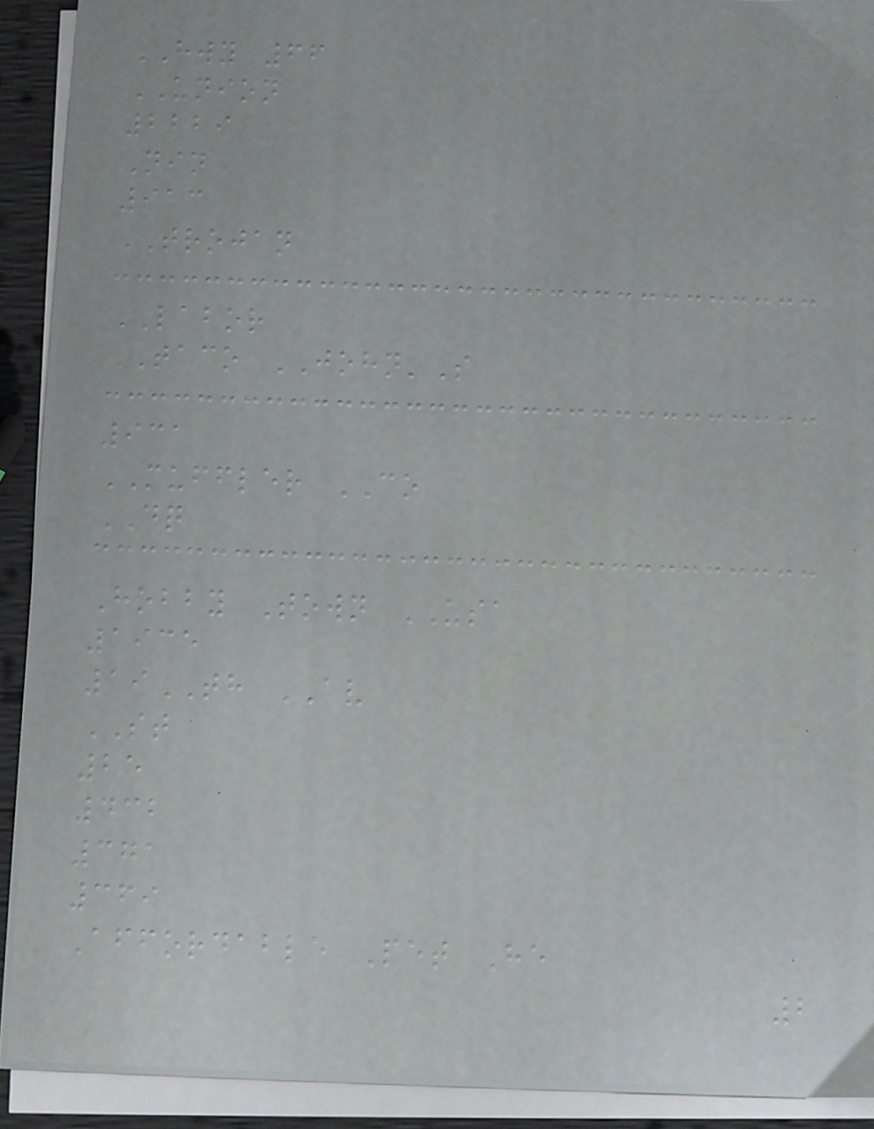HWY 66
UNION
2229
Nin
913
TROJAN
LABOR
TACO JOHN'S
931
MUFFLER CO
DQ
Hobby Town USA
1935
19TH AV
ST
25
432
371
369
Affordable Pet He
2
